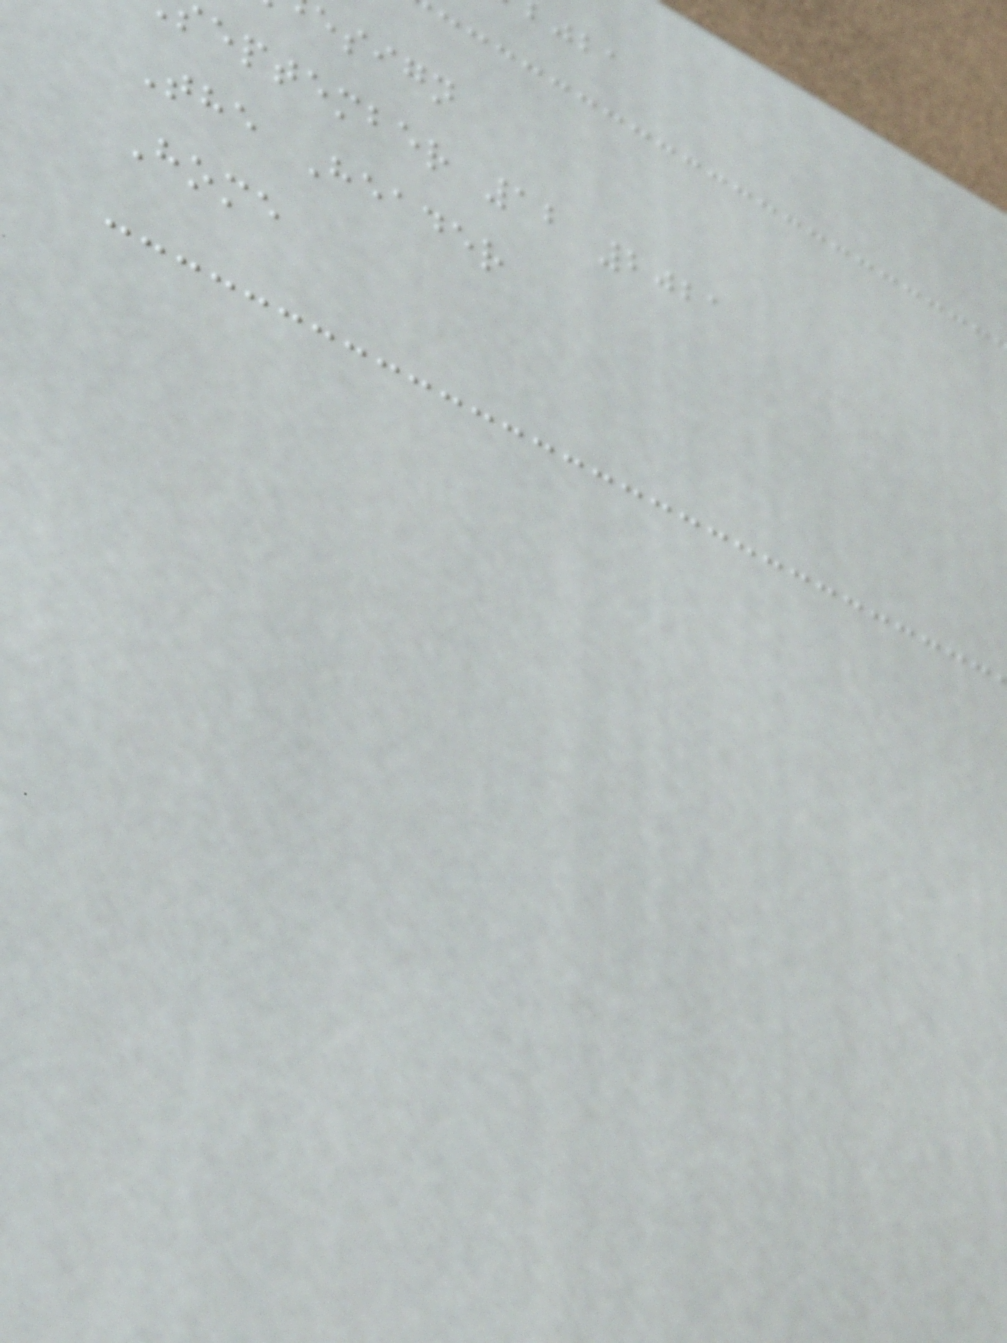esign
eptember 12 2021
The Header
Home
